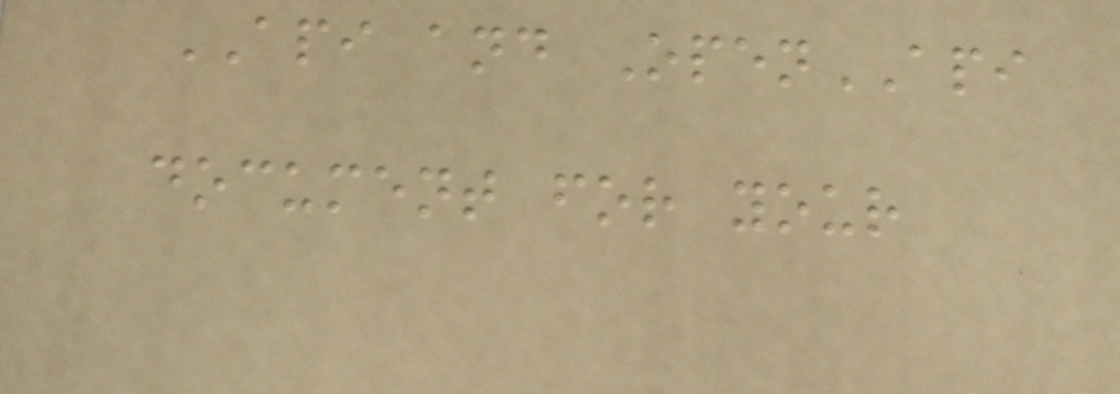API and OpenAPI
document for your
